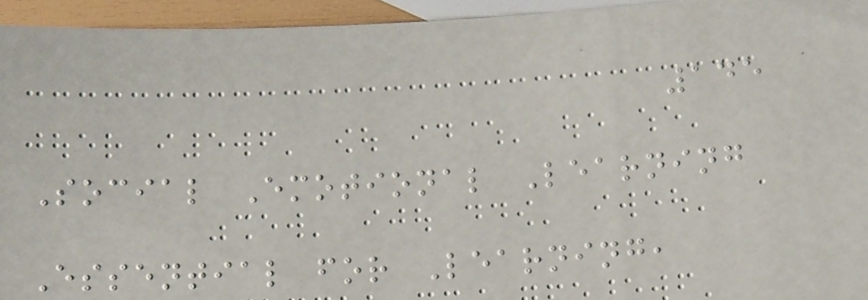145
Social Emotional Learning
Essential for Learning,
